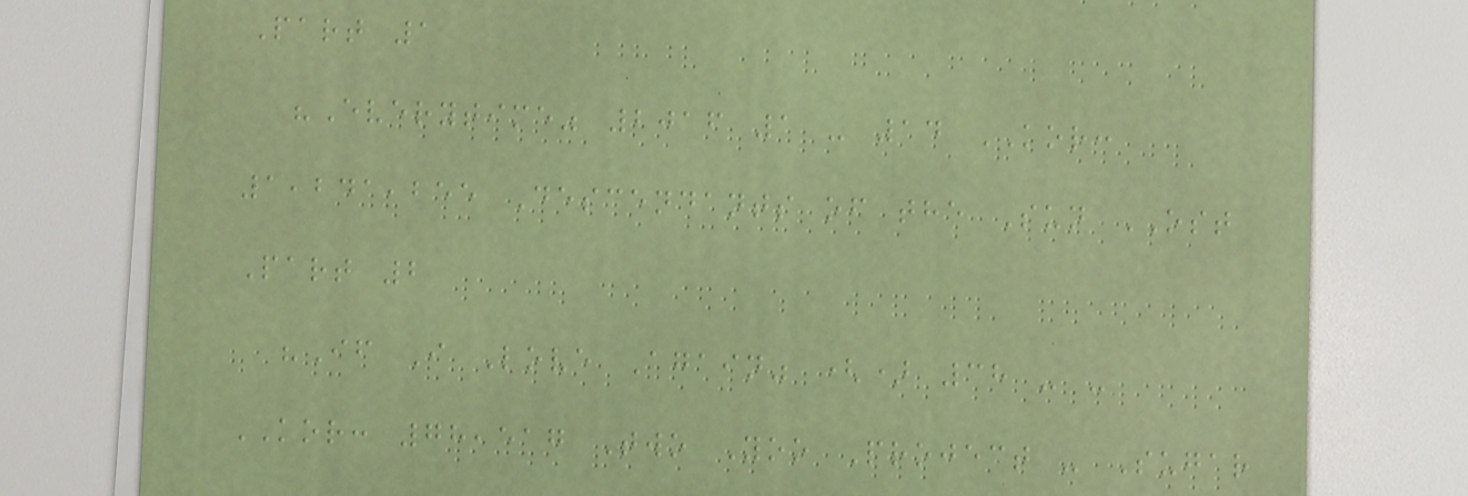Part 1
"Everytime" 2016 1 - 14 KOR:
1,241,255 Descendants of the Sun OST
Part 2
"If I Love Again" () 38 - -
KOR: 78,517 Two Yoo Project - Sugar
